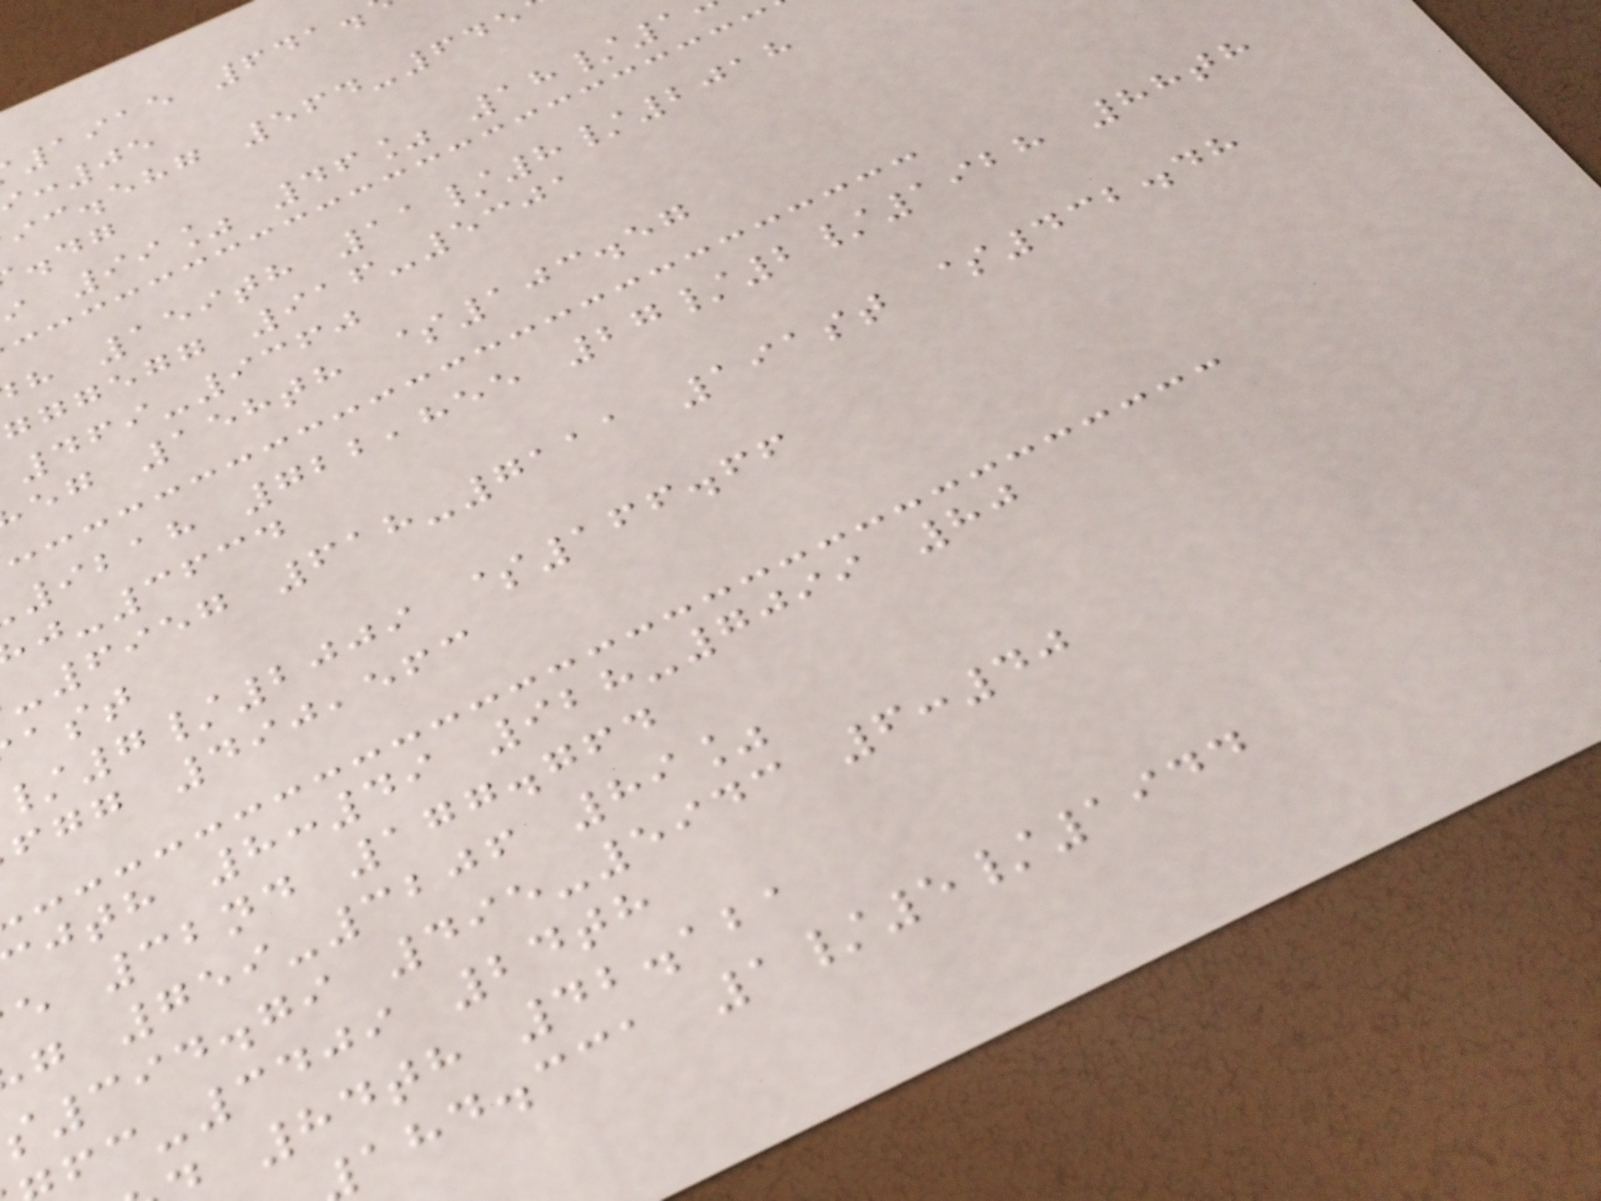1915 641.
:05
ic.ehg 564-645
i 99% 46% 18/1
h 159th 11/8/2018
gggegg 916-5301
469-9360
eg 158th $103.57
9218 722,855 27/2/1928 88th
-3634
-6957 618-7111 191st $432.48
7/2009 $166.66
fgg 490,563
cjth 8:49 928-7099 80
e 32nd 177.764
g 759-3206 89%
394.79 495-5943 6:40
-3409 24th
84th 42.121
ahd.cca 1/5/1944
